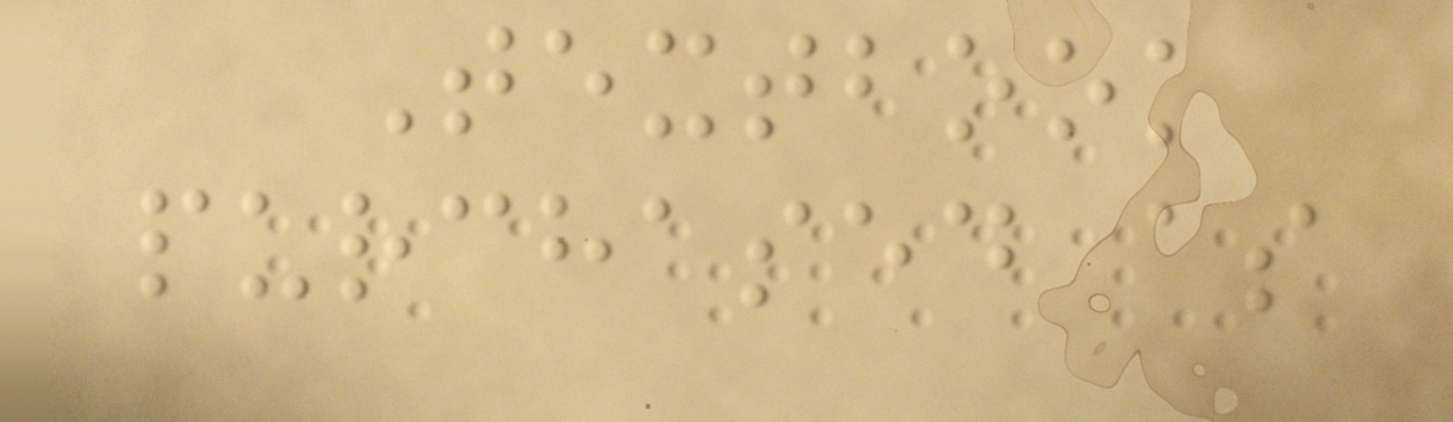Textbook
purchased as
